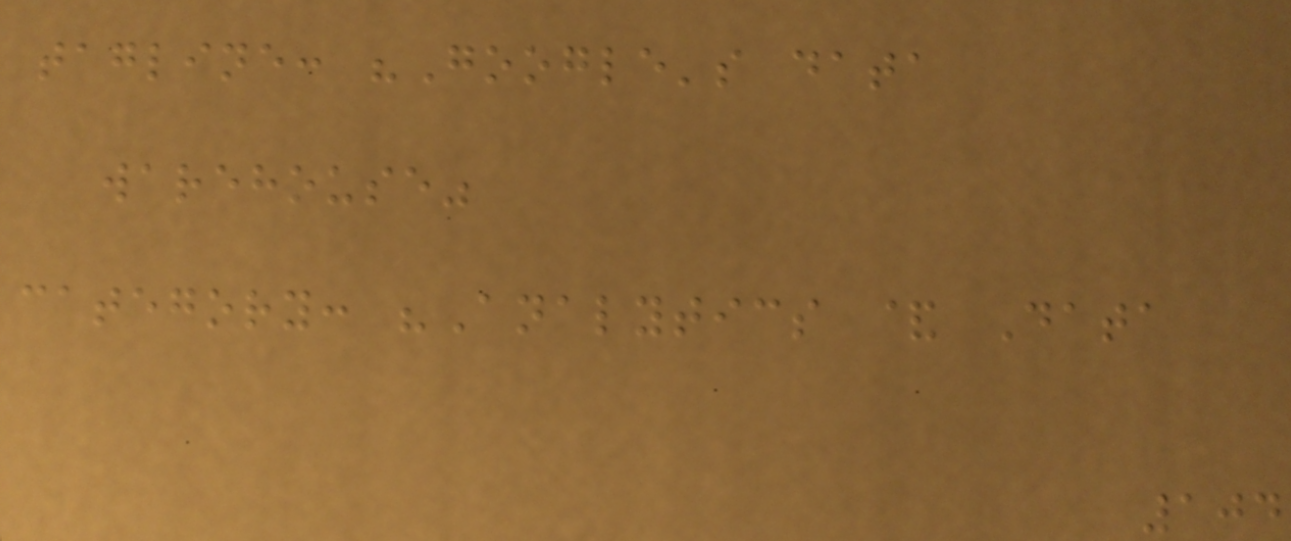tagline: "Google's data
warehouse"
category: "Analytics & Data
104
